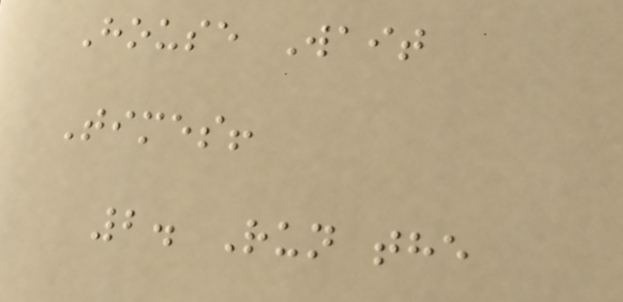House Wait
Times!
2. Run the
